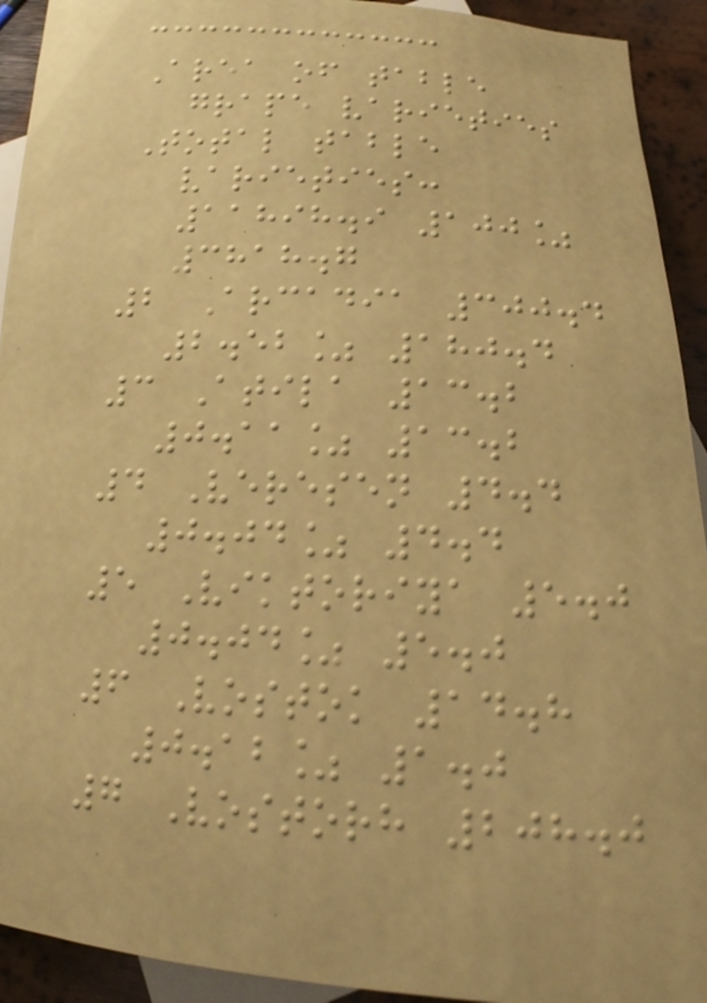Area of table
grape varieties
Total table
varieties:
11898.9 100%
3818.7
2 Arcadia 300.4
2.52% 180.4
3 Atila 13.2
0.11% 13.2
4 Veresen 4.4
0.04% 4.4
5 Viktoriya 5.0
0.04% 5.0
6 Vostok 14.8
0.12% 1.0
7 Vostorh 208.0
